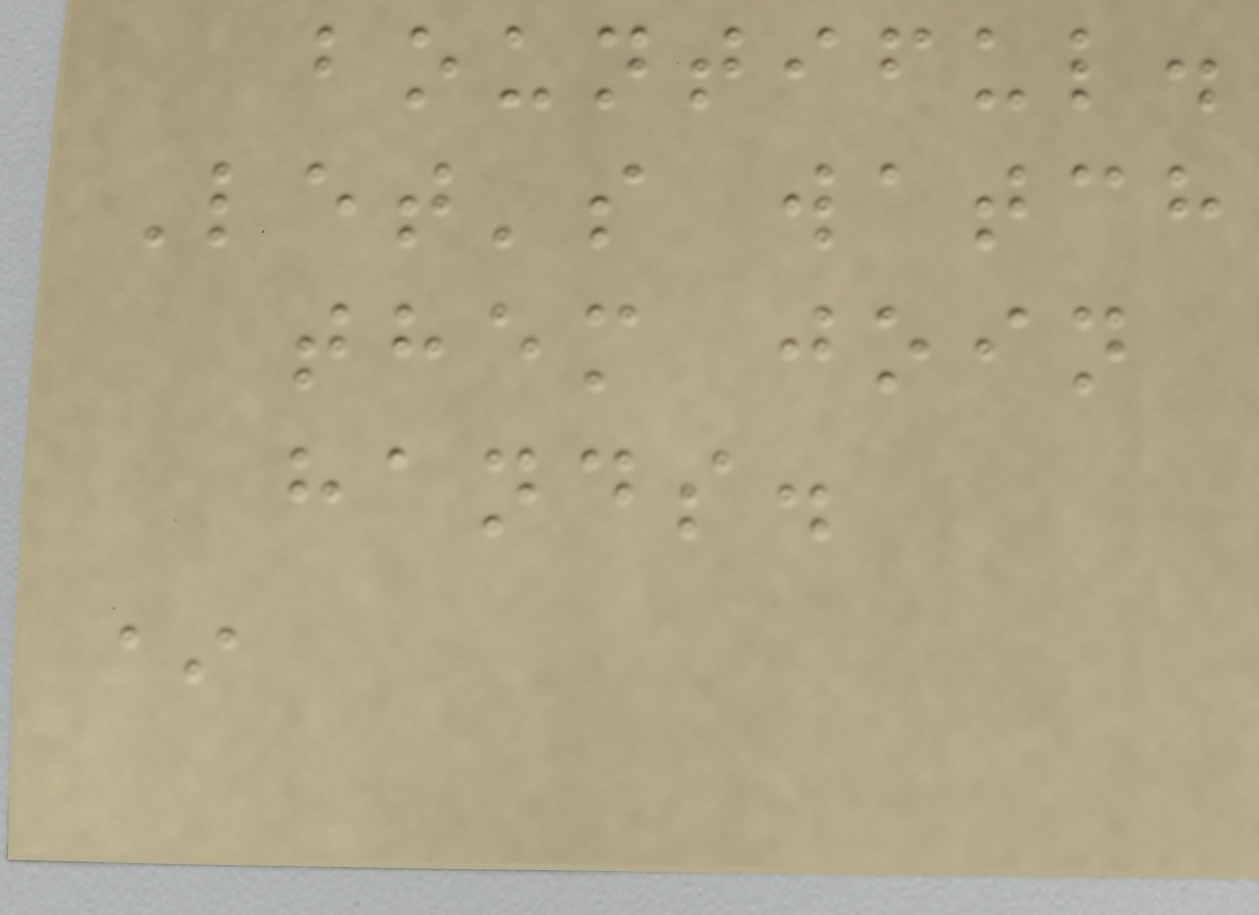bountiful.
Let's watch
them join
hands.
*
